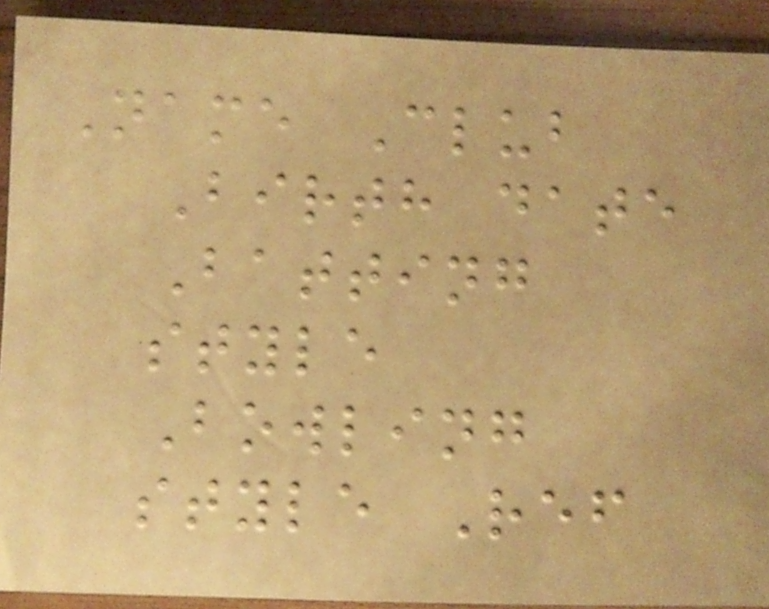Name Club
Birth date
Batting
style
Bowling
style Ref
